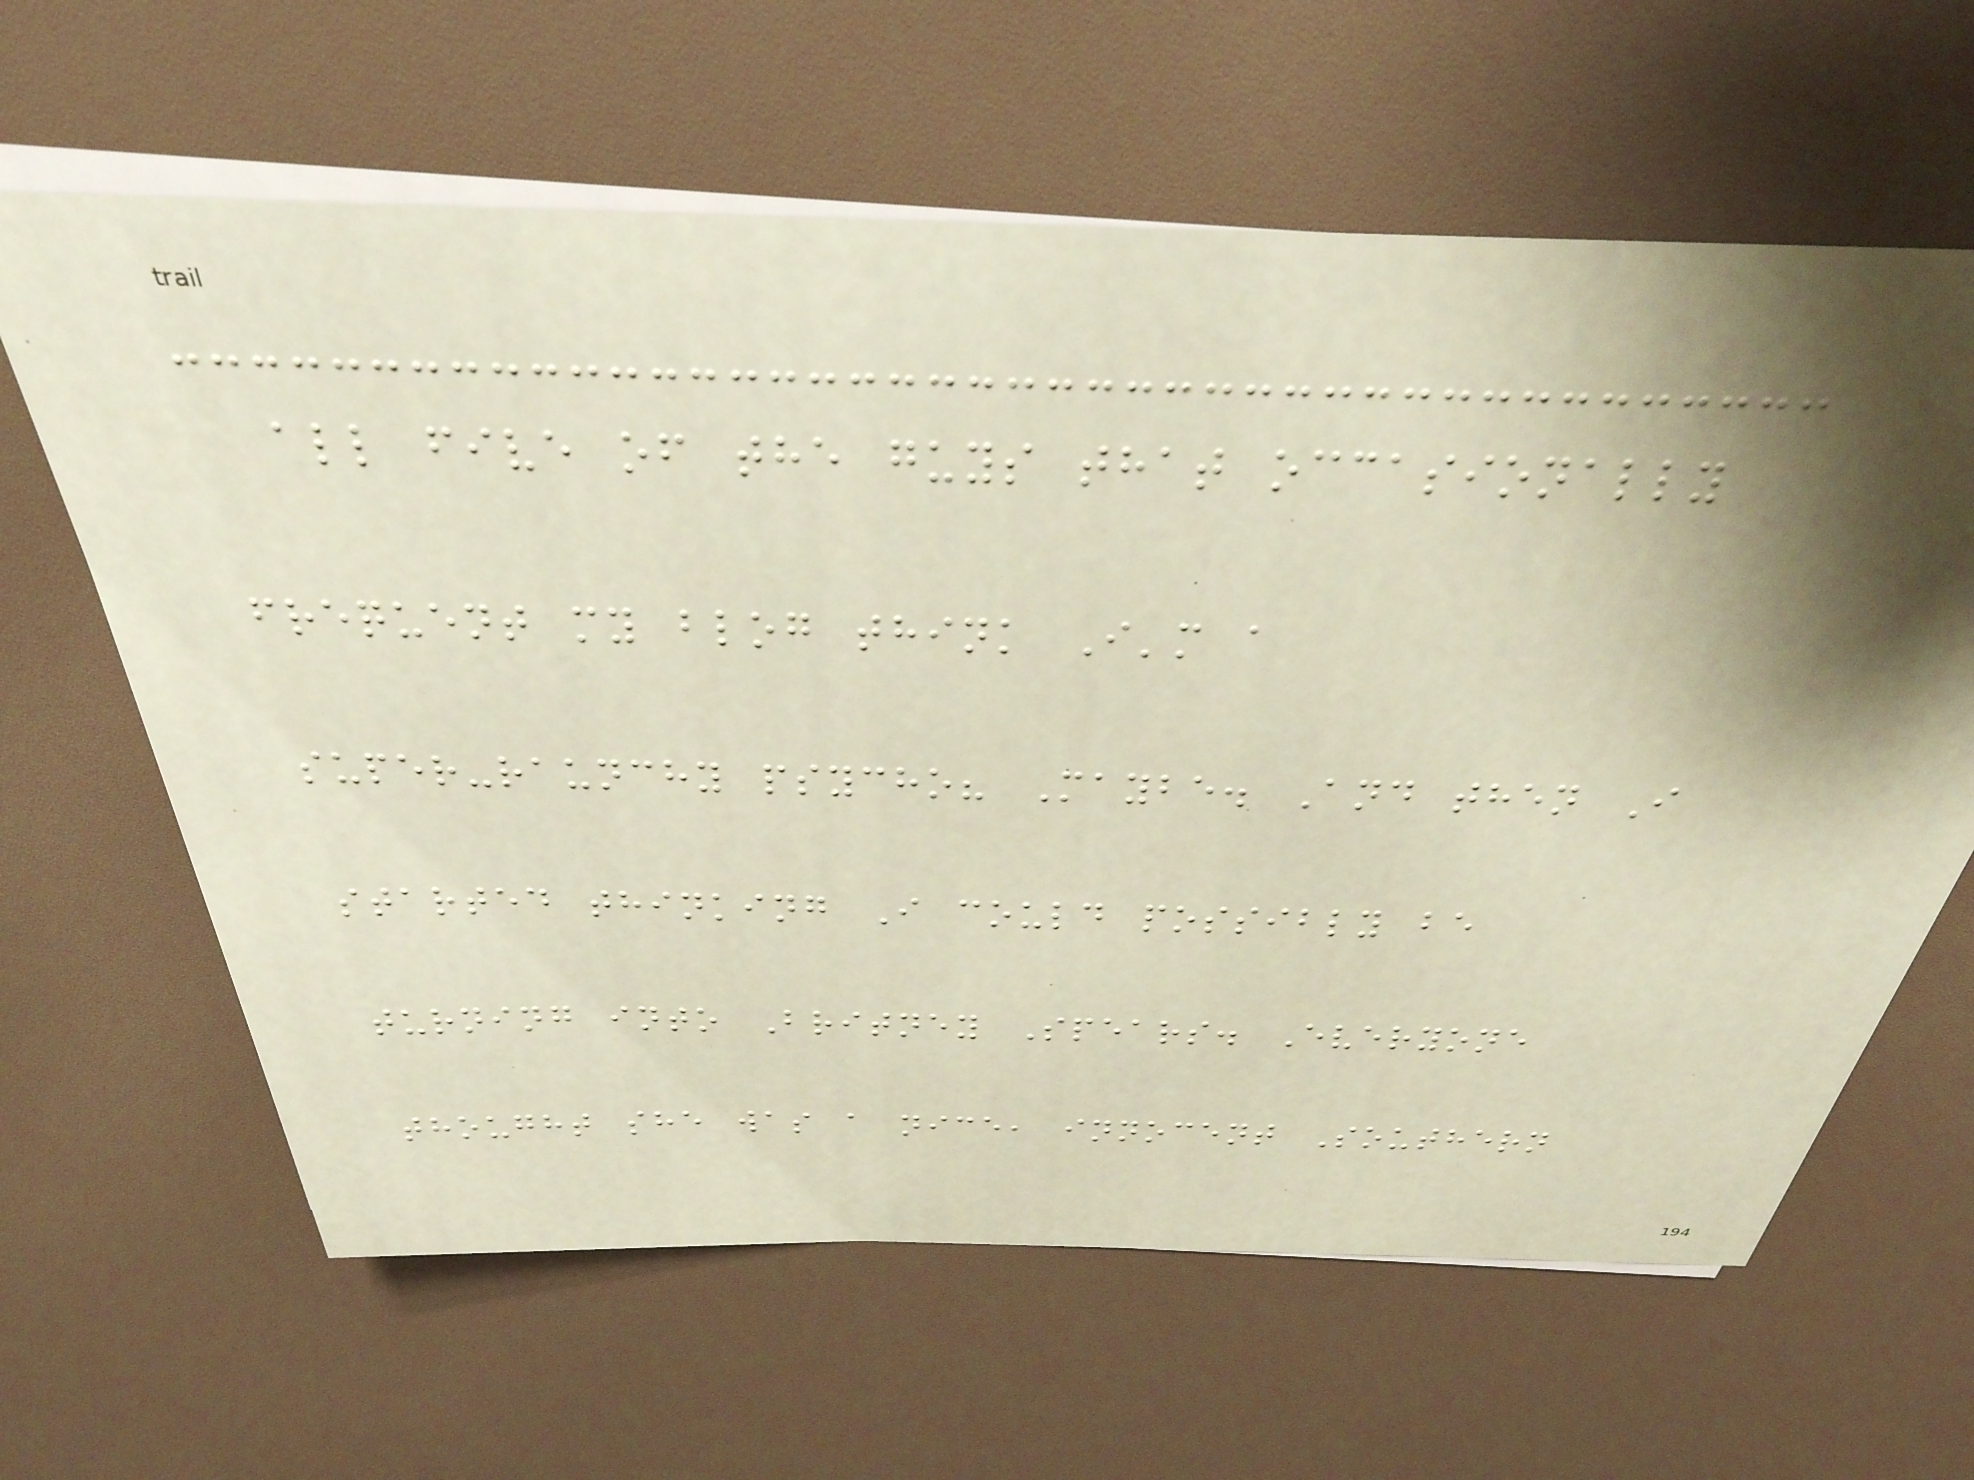all five of the guys that occasionally
frequent my blog think I'm a
super-raunchy psycho? Maybe. And then I
started thinking I could possibly be
turning into Britney Spears. Everyone
thought she was a nice, innocent Southern
